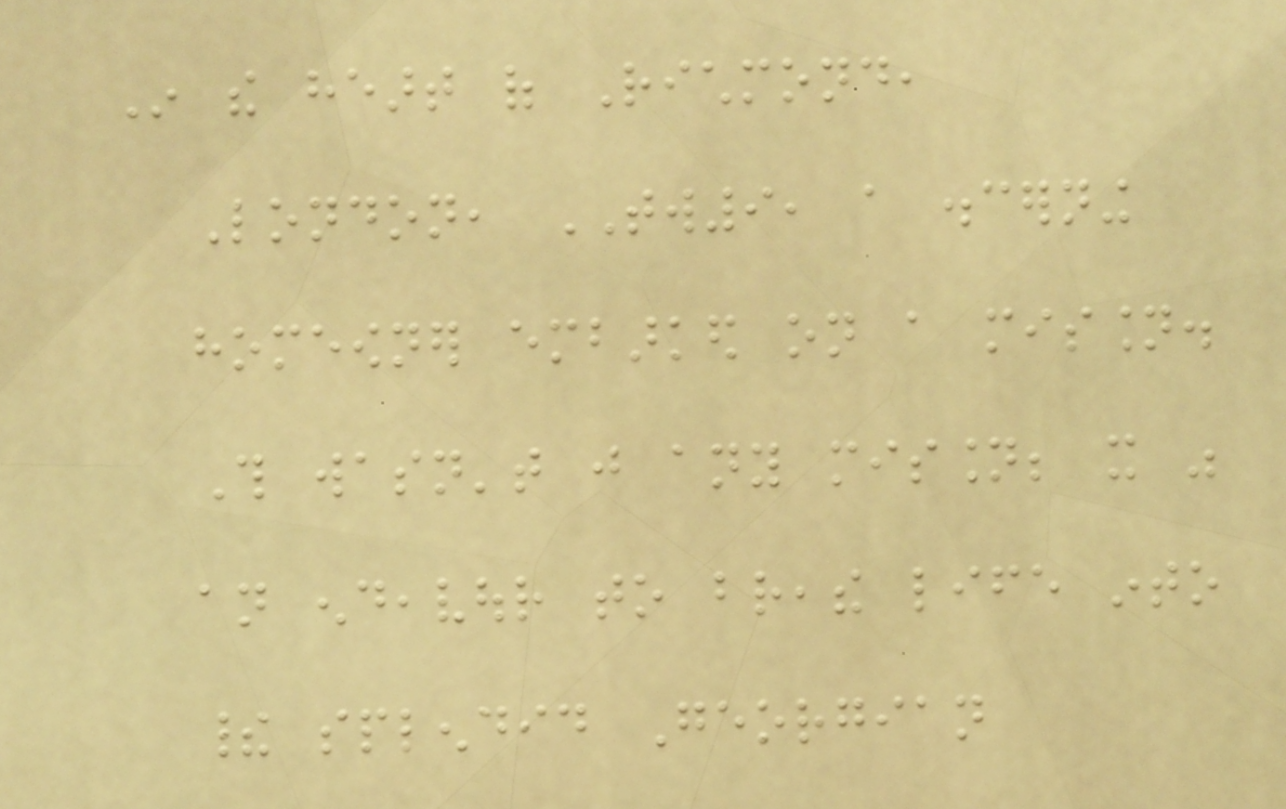In the heart of Richmond,
London, TW9, a discerning
homeowner embarked on a mission.
This wasn't just any mission; it was
an endeavour to breathe life into
their splendid Georgian
